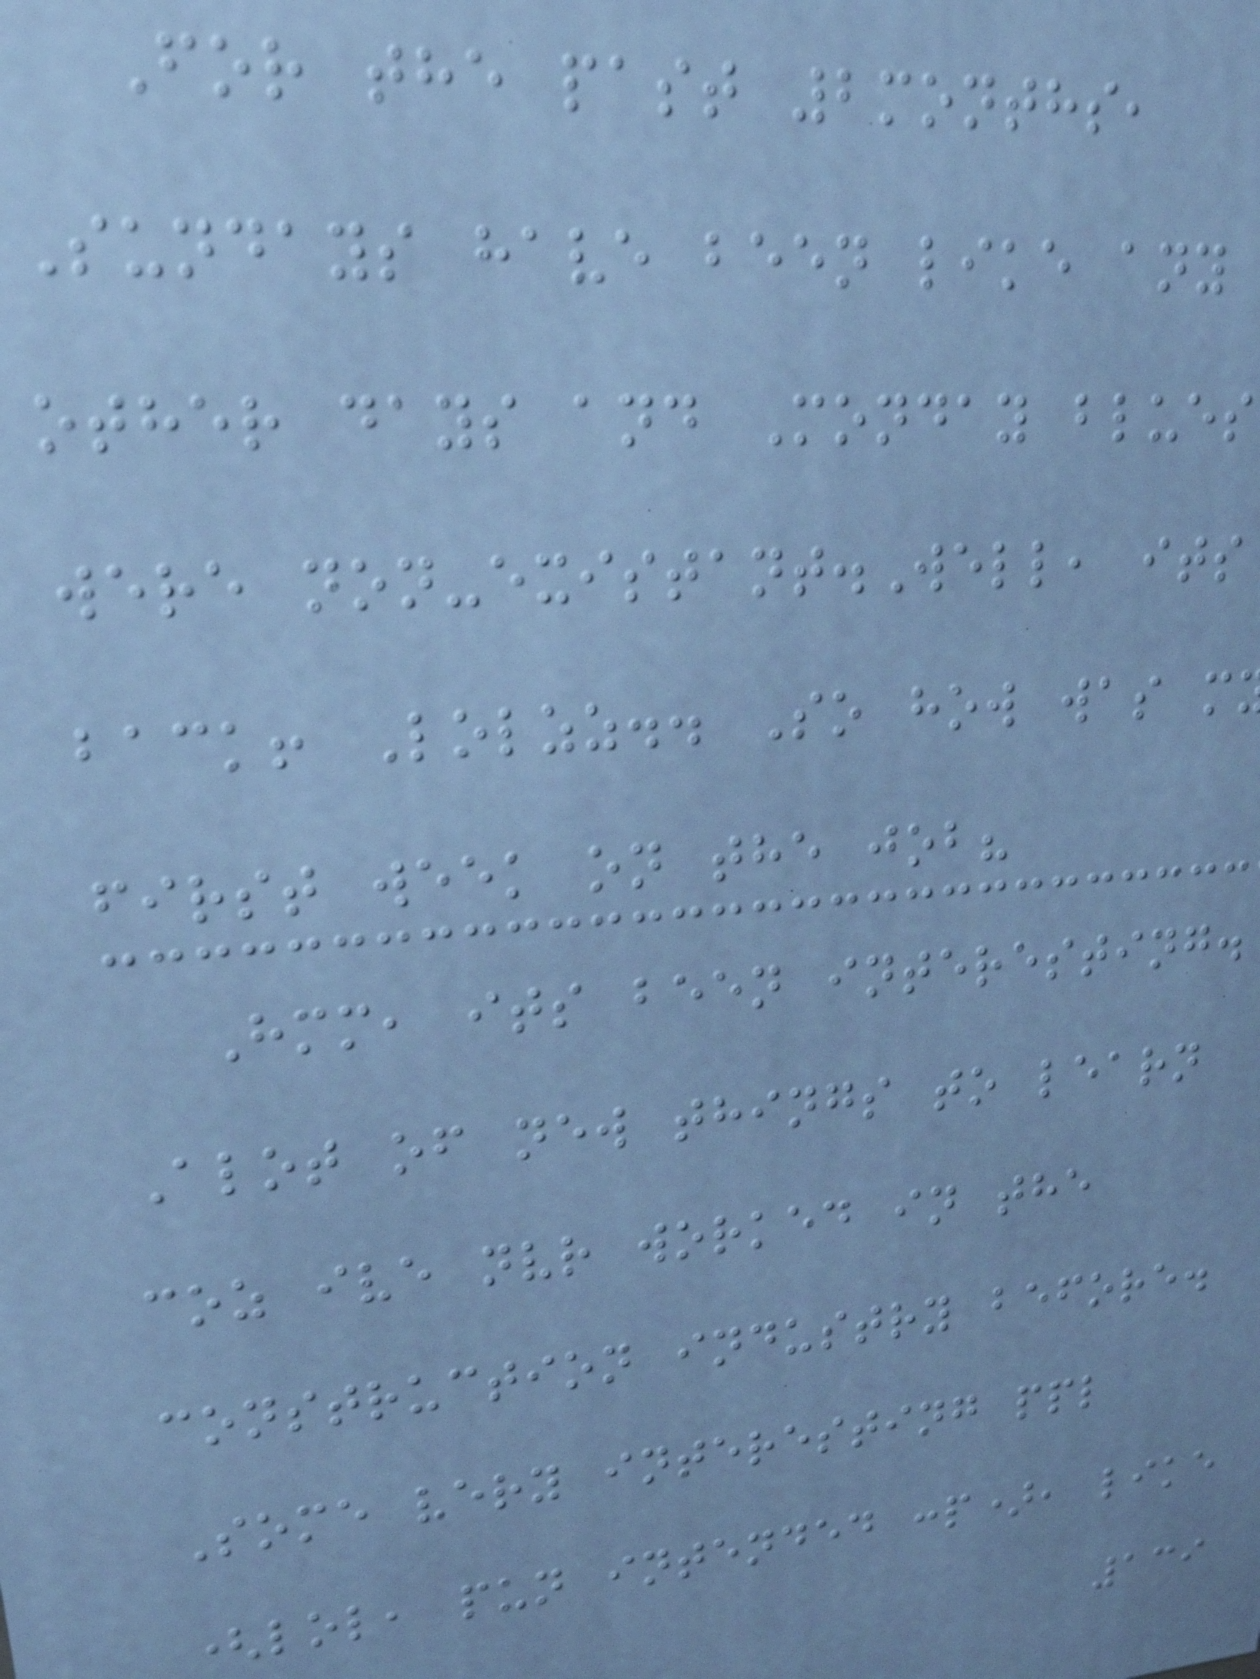For the past 2months,
Sundays have been like any
other days and Monday blues
were non-existant.Well, its
back! Lolzz.. So how was m
first week on the job?
Hmm, its been interesting.
Alot of new things to learn
coz ive nvr worked in the
construction industry before.
Some very interesting ppl
(lol, pun intended :p), like
139
